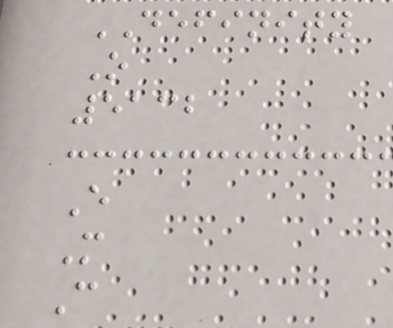DEFINITY
O
5132
E
M
C
